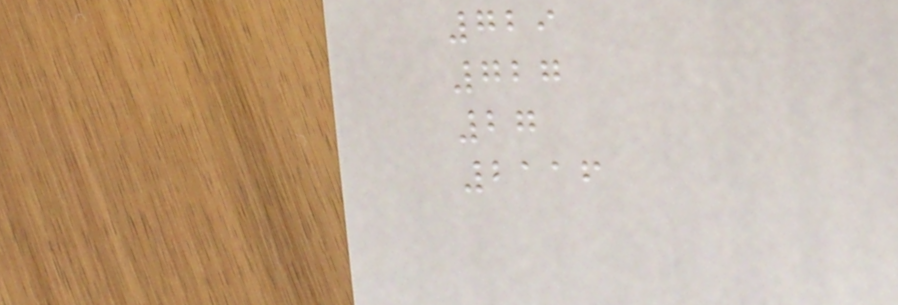729
727
27
2116
